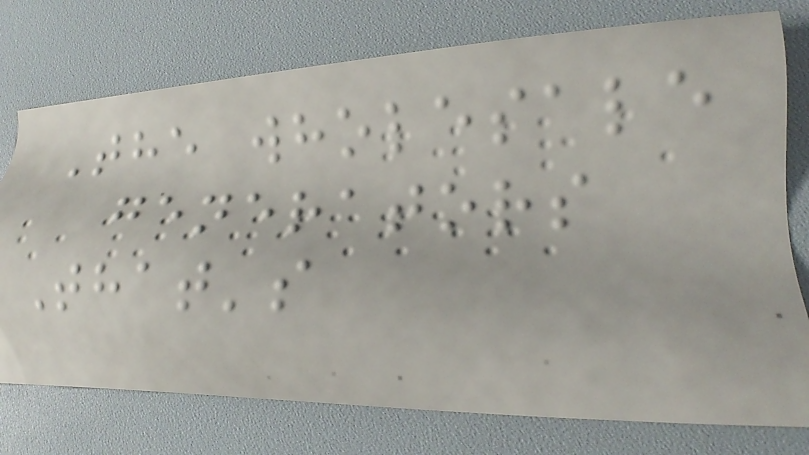The wholesale
generators
That's
